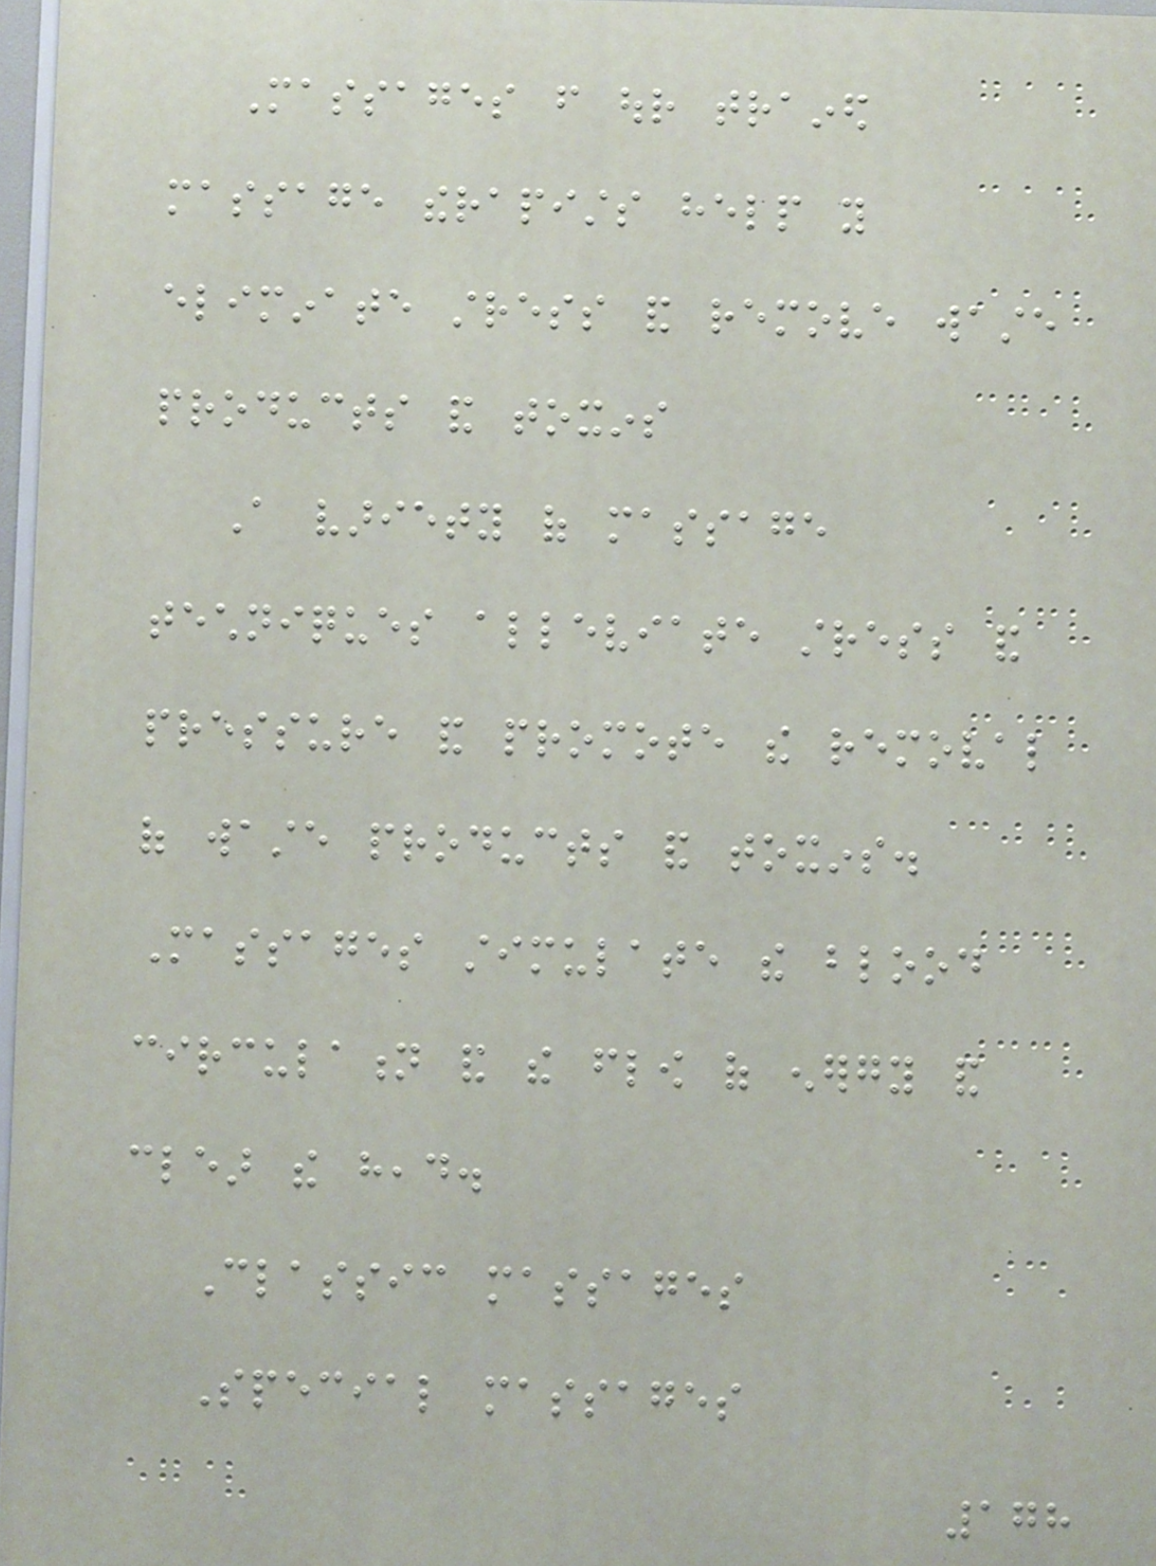Massages from our trained
massage therapists help you
eliminate stress and remove waste
products and toxins
A variety of massage
techniques alleviate stress and
pressure and promote the removal
of waste products and toxins.
Massages stimulate the blood
circulation and the flow of energy and
clear the head.
Classic massages
Special massages
178
